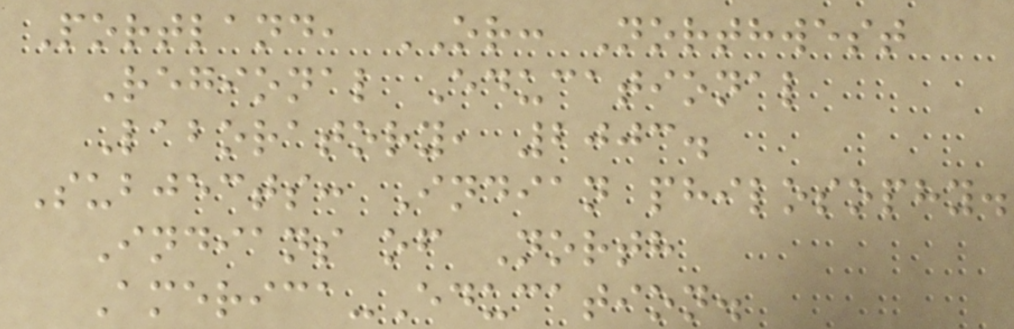Portland, OR: Northwest
Regional Educational
Laboratory, 2003.
Subjects: Indian philosophy.
Indians of North
America-Education.
